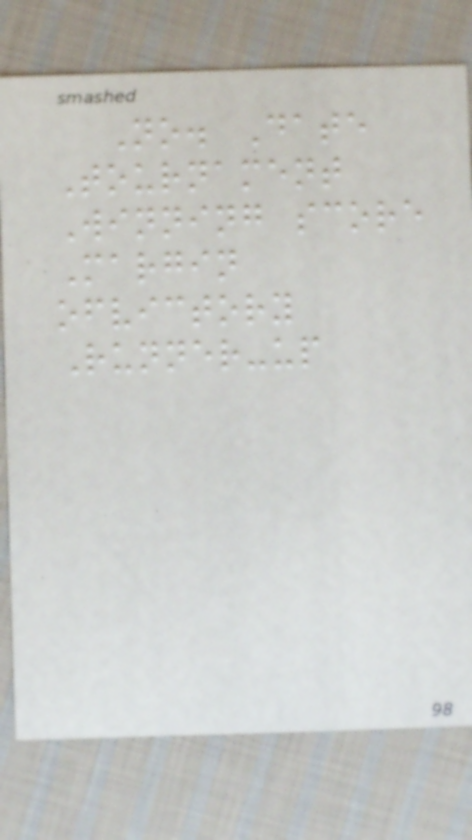No. Date
Tournament
Winning score
Margin
ofvictory
Runner-up
